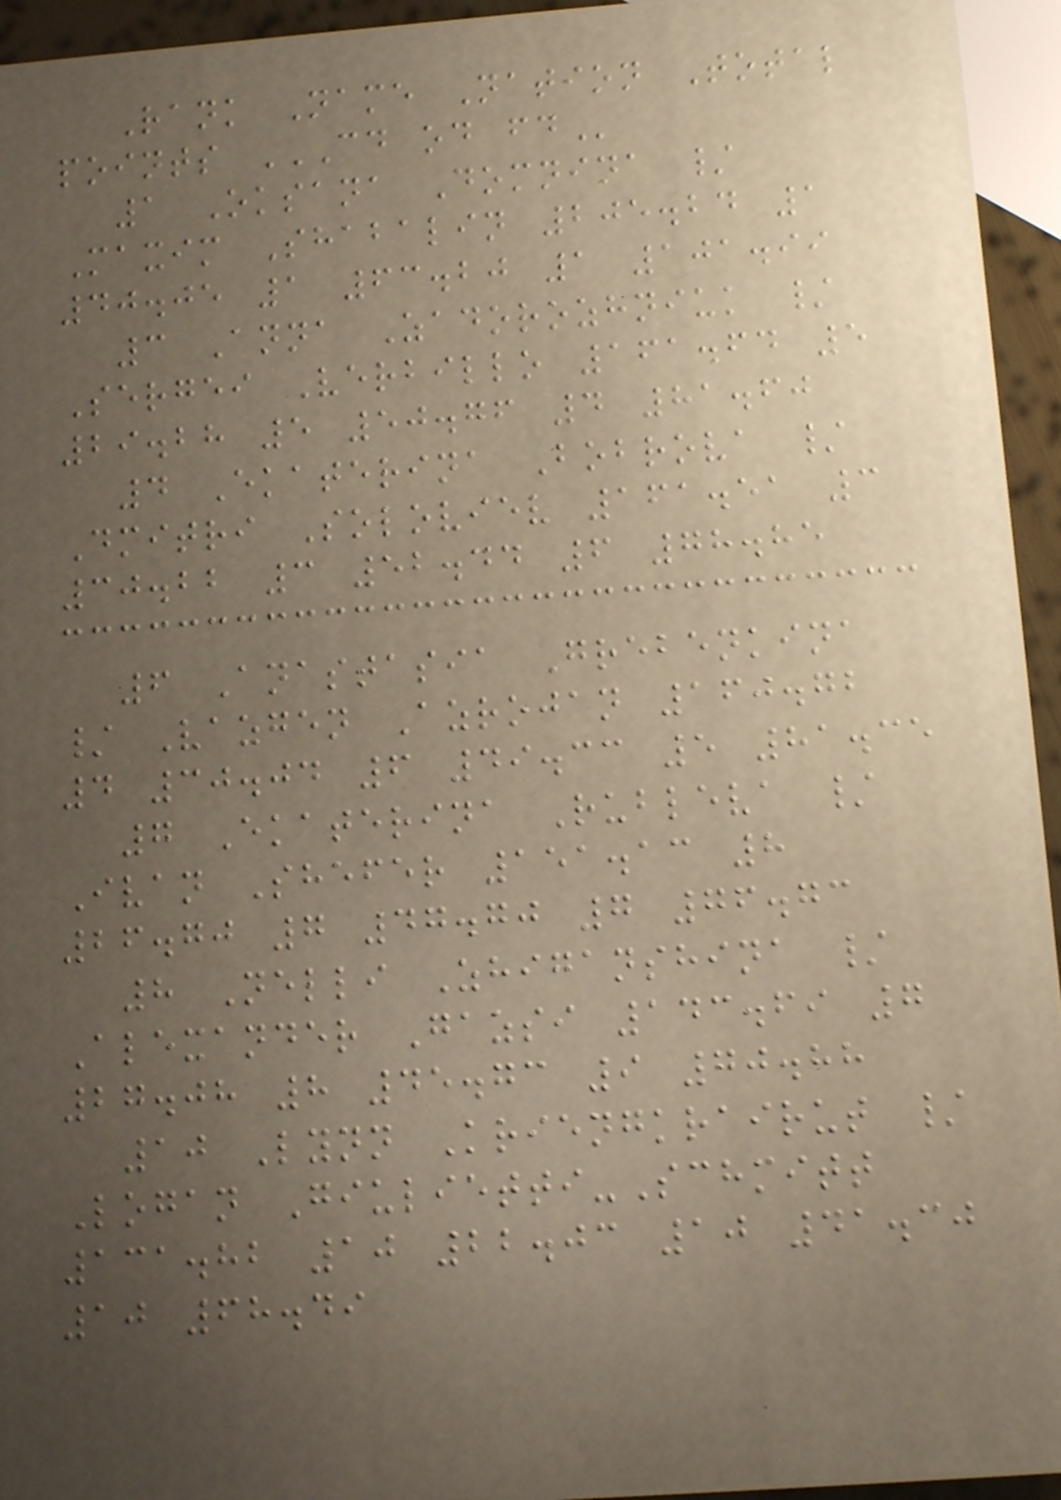Rank Name Nation Total
points CD OD FD
1 Oksana Domnina /
Maxim Shabalin 205.24 1
40.05 1 63.20 1 101.99
3 Anna Zadorozhniuk /
Sergei Verbillo 161.64 5
29.28 5 50.76 4 81.60
4 Ekaterina Bobrova /
Dmitri Soloviev 161.51 3
30.22 3 52.44 6 78.85
6 Anastasia Grebenkina
/ Vazgen Azrojan 160.72
4 30.04 6 49.33 5 81.35
7 Ekaterina Rubleva /
Ivan Shefer 151.13 8
26.70 7 47.70 7 76.73
8 Nelli Zhiganshina /
Alexander Gazsi 143.69 7
27.08 8 45.73 9 70.88
10 Lynn Kriengkrairut /
Logan Giulietti-Schmitt
131.82 10 22.03 10 41.30
10 68.49
